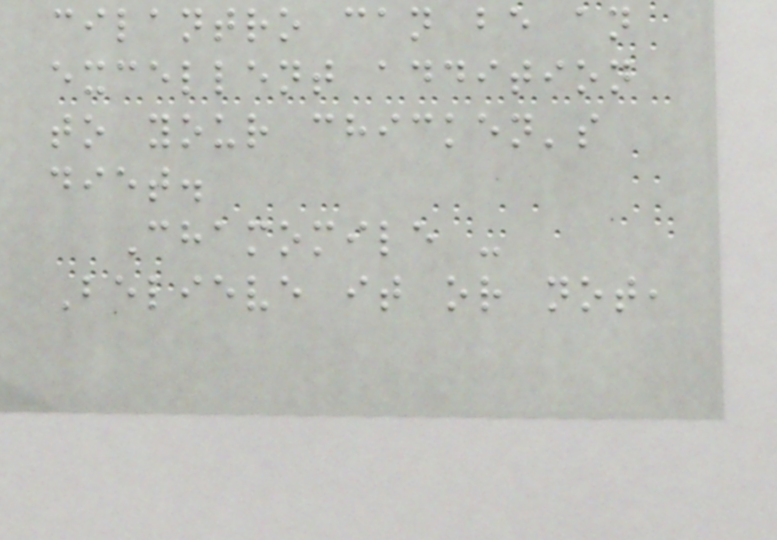cilantro can be an
excellent addition
to your chicken's
diet.
Chamomile -
Believe it or not,
